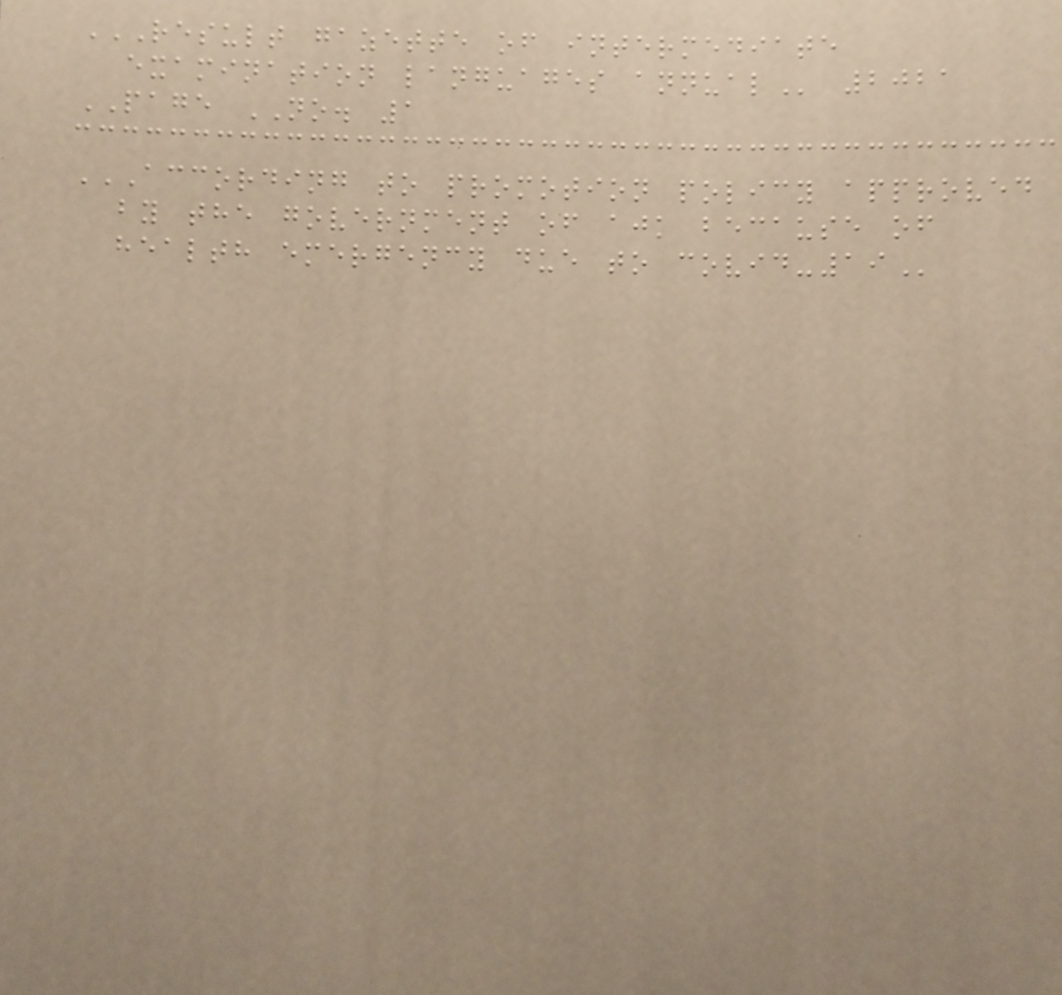RESULT GAZETTE OF INTERMEDIATE
EXAMINATION LANGUAGES ANNUAL 2021
PAGE NO. 1
ACCORDING TO PROMOTION POLICY APPROVED
BY THE GOVERNMENT OF AJK BECAUSE OF
HEALTH EMERGENCY DUE TO COVID-19
